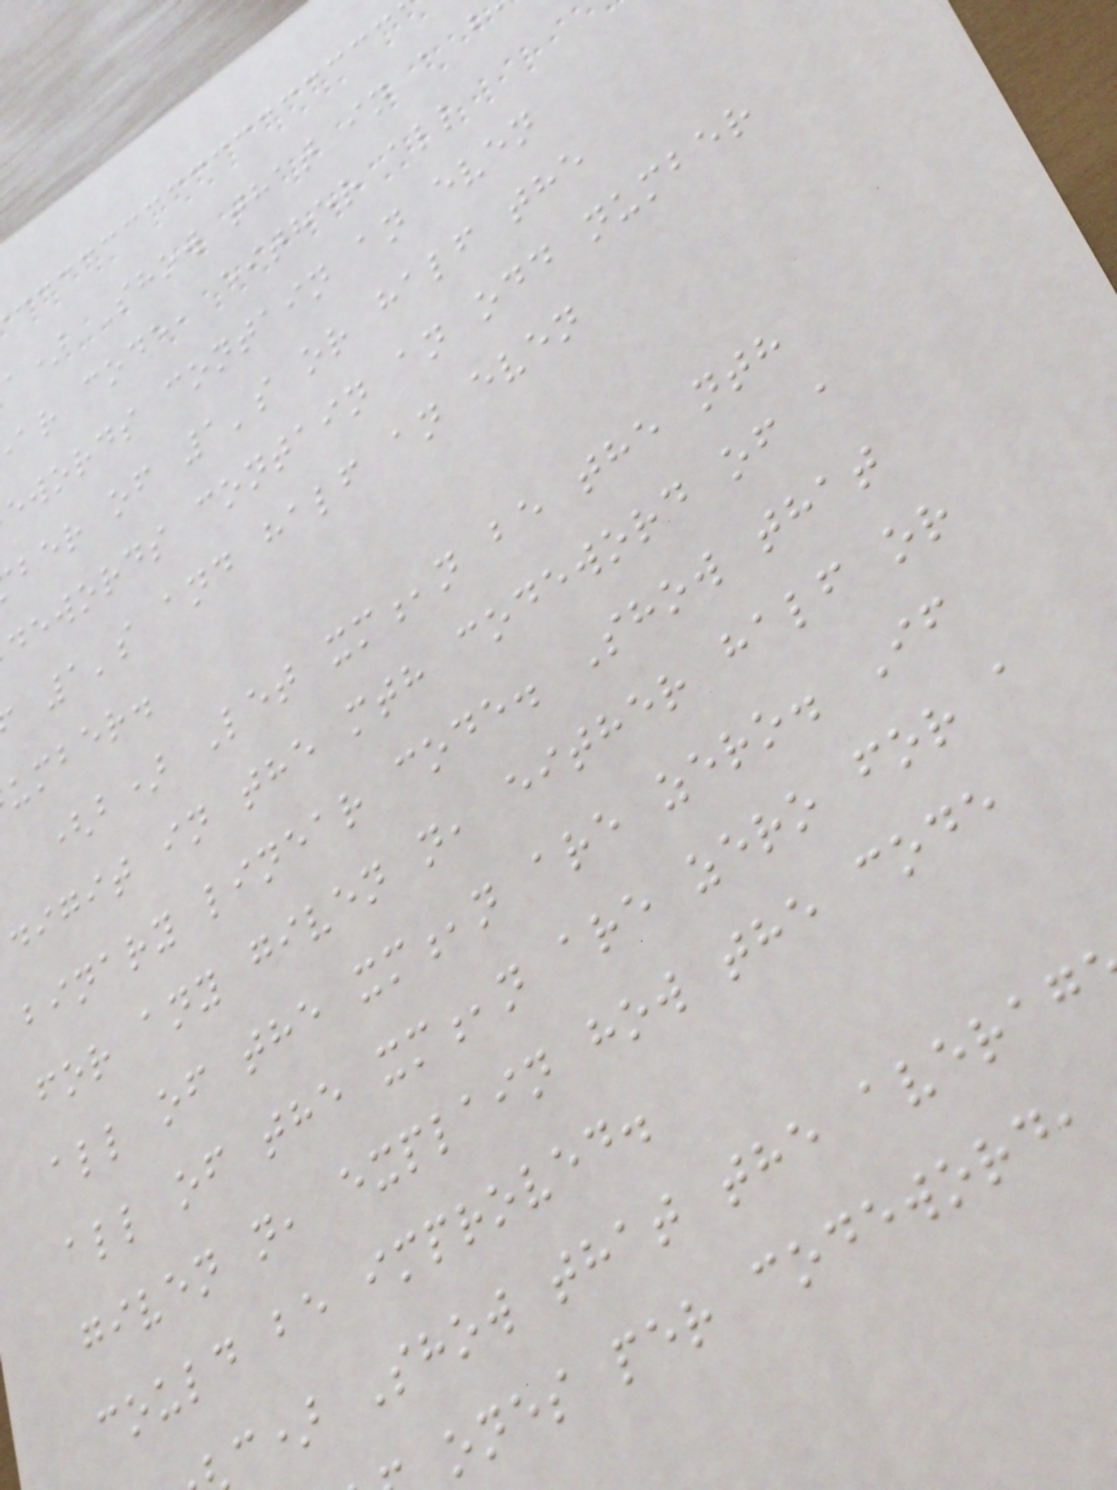a) Show that in a b
ar code, either all
ewords contain an even
ber of 1's or half the
dewords contain an odd number
1's and half an even
umber.
(b) Let xm,n be the nth
digit in the mth codeword of a
binary linear code. Show that
for any given n, either half or
all of the xm,n are zero. If
all of the xm,n are zero for a
given n, explain how the code
could be improved.
c) Show that the averag
ones per codeword,
